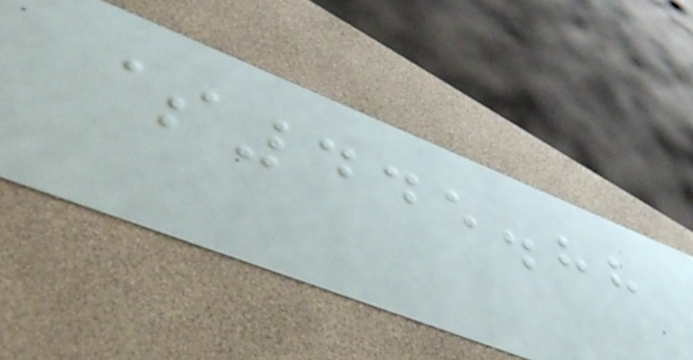$445.88
